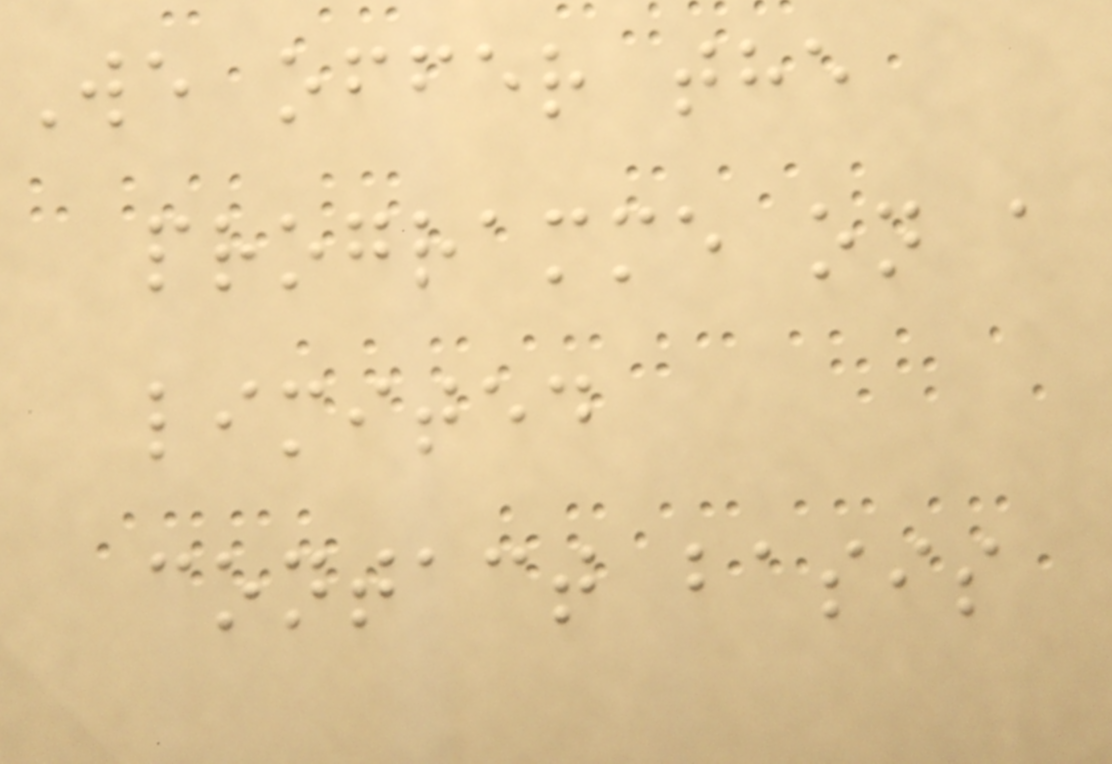We offer the
programme on a
limited
contact basis
